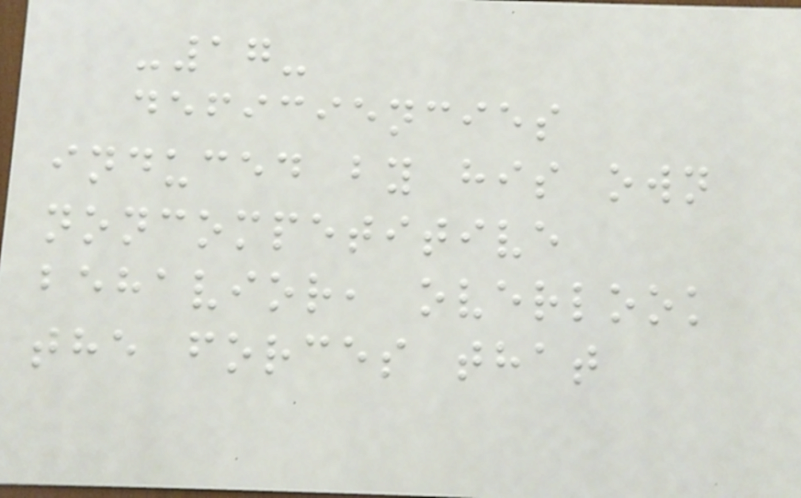-17-
deficiencies
induced by his own
noncompetitive
behavior, overlook
the forces that
